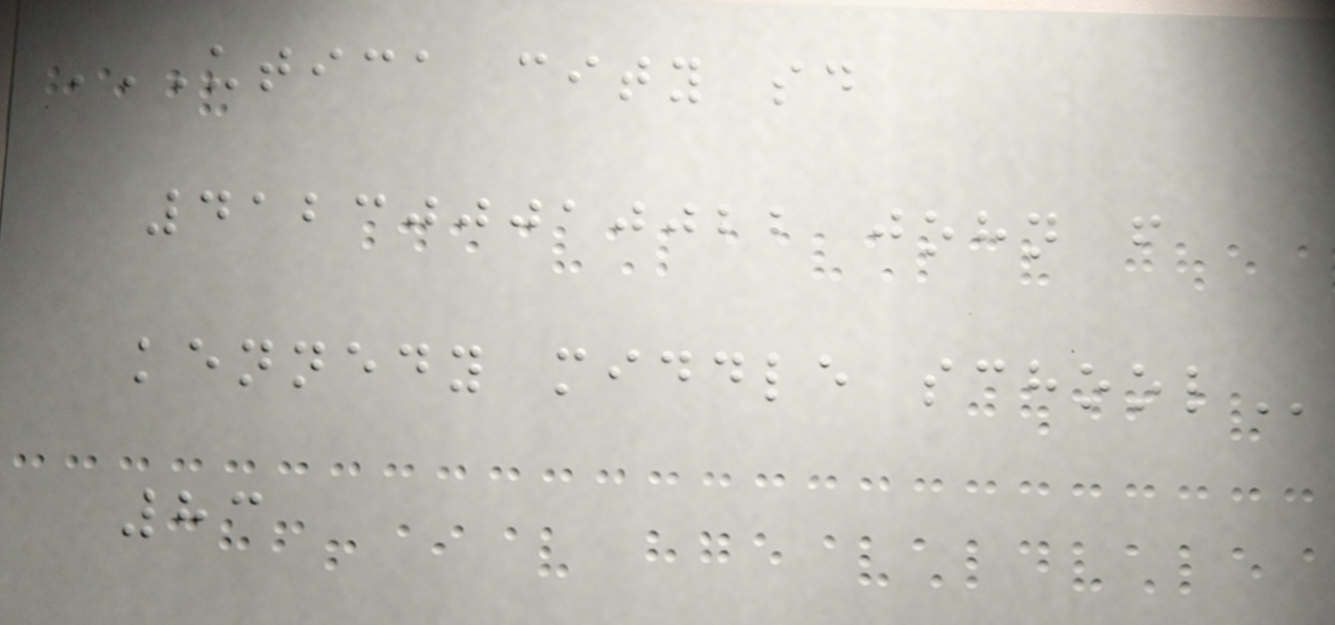UTICA CITY SD
412300010022 JOHN F
KENNEDY MIDDLE SCHOOL
83
